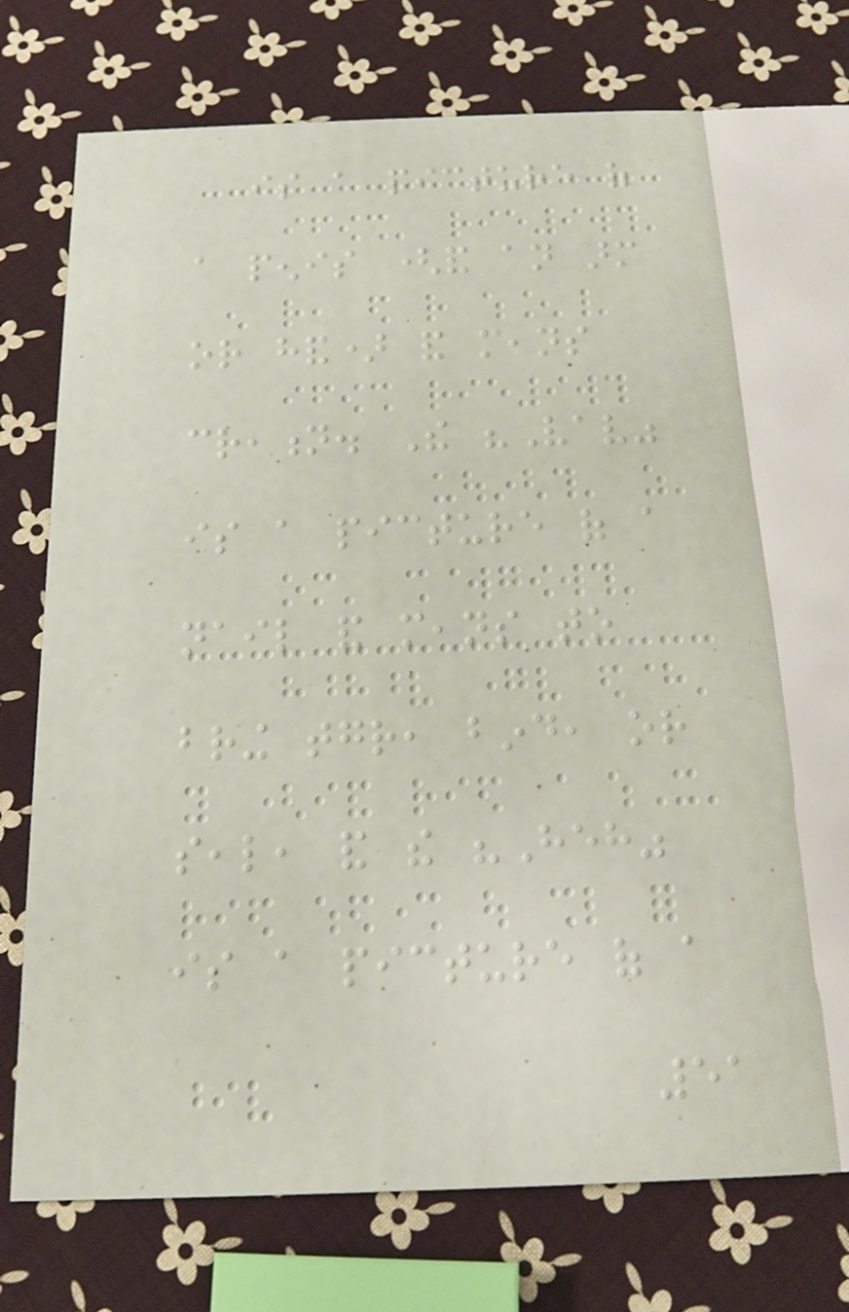is a picture of
a penis (and an arm
or hand) and means
creation. The "Vav"
is a picture of a
nail and means to
bring together, bind, or
seal, and the "Heh"
is a picture of a
51
